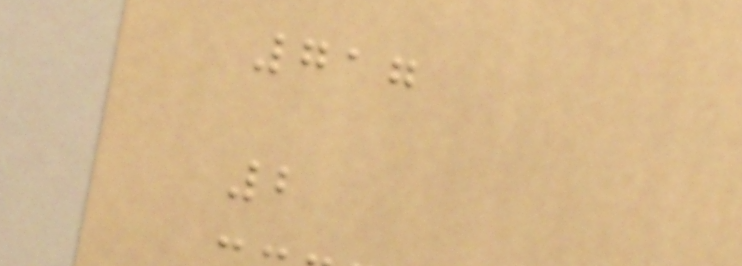717
2
